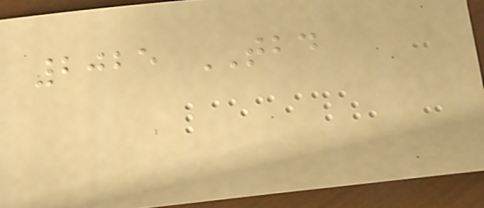2025 TBD
